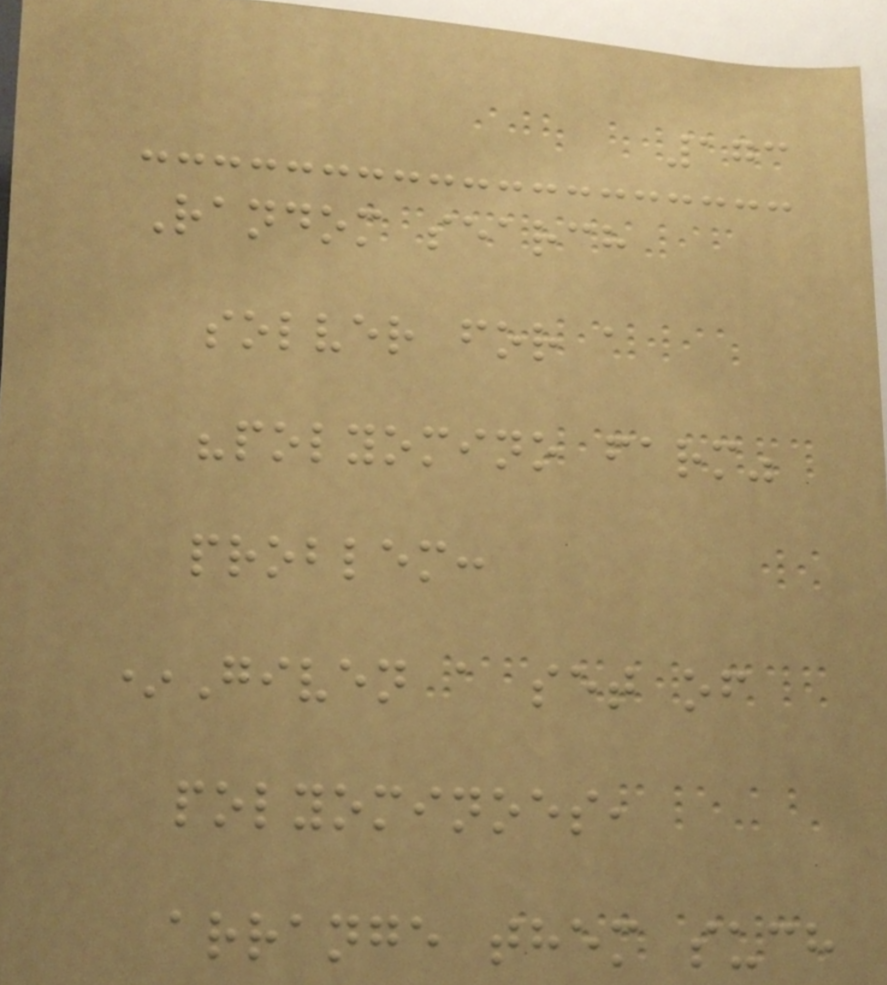173
Random search
solver for a
"polyomino farm"
problem:
*Given a set of
polyominoes,
arrange them such
